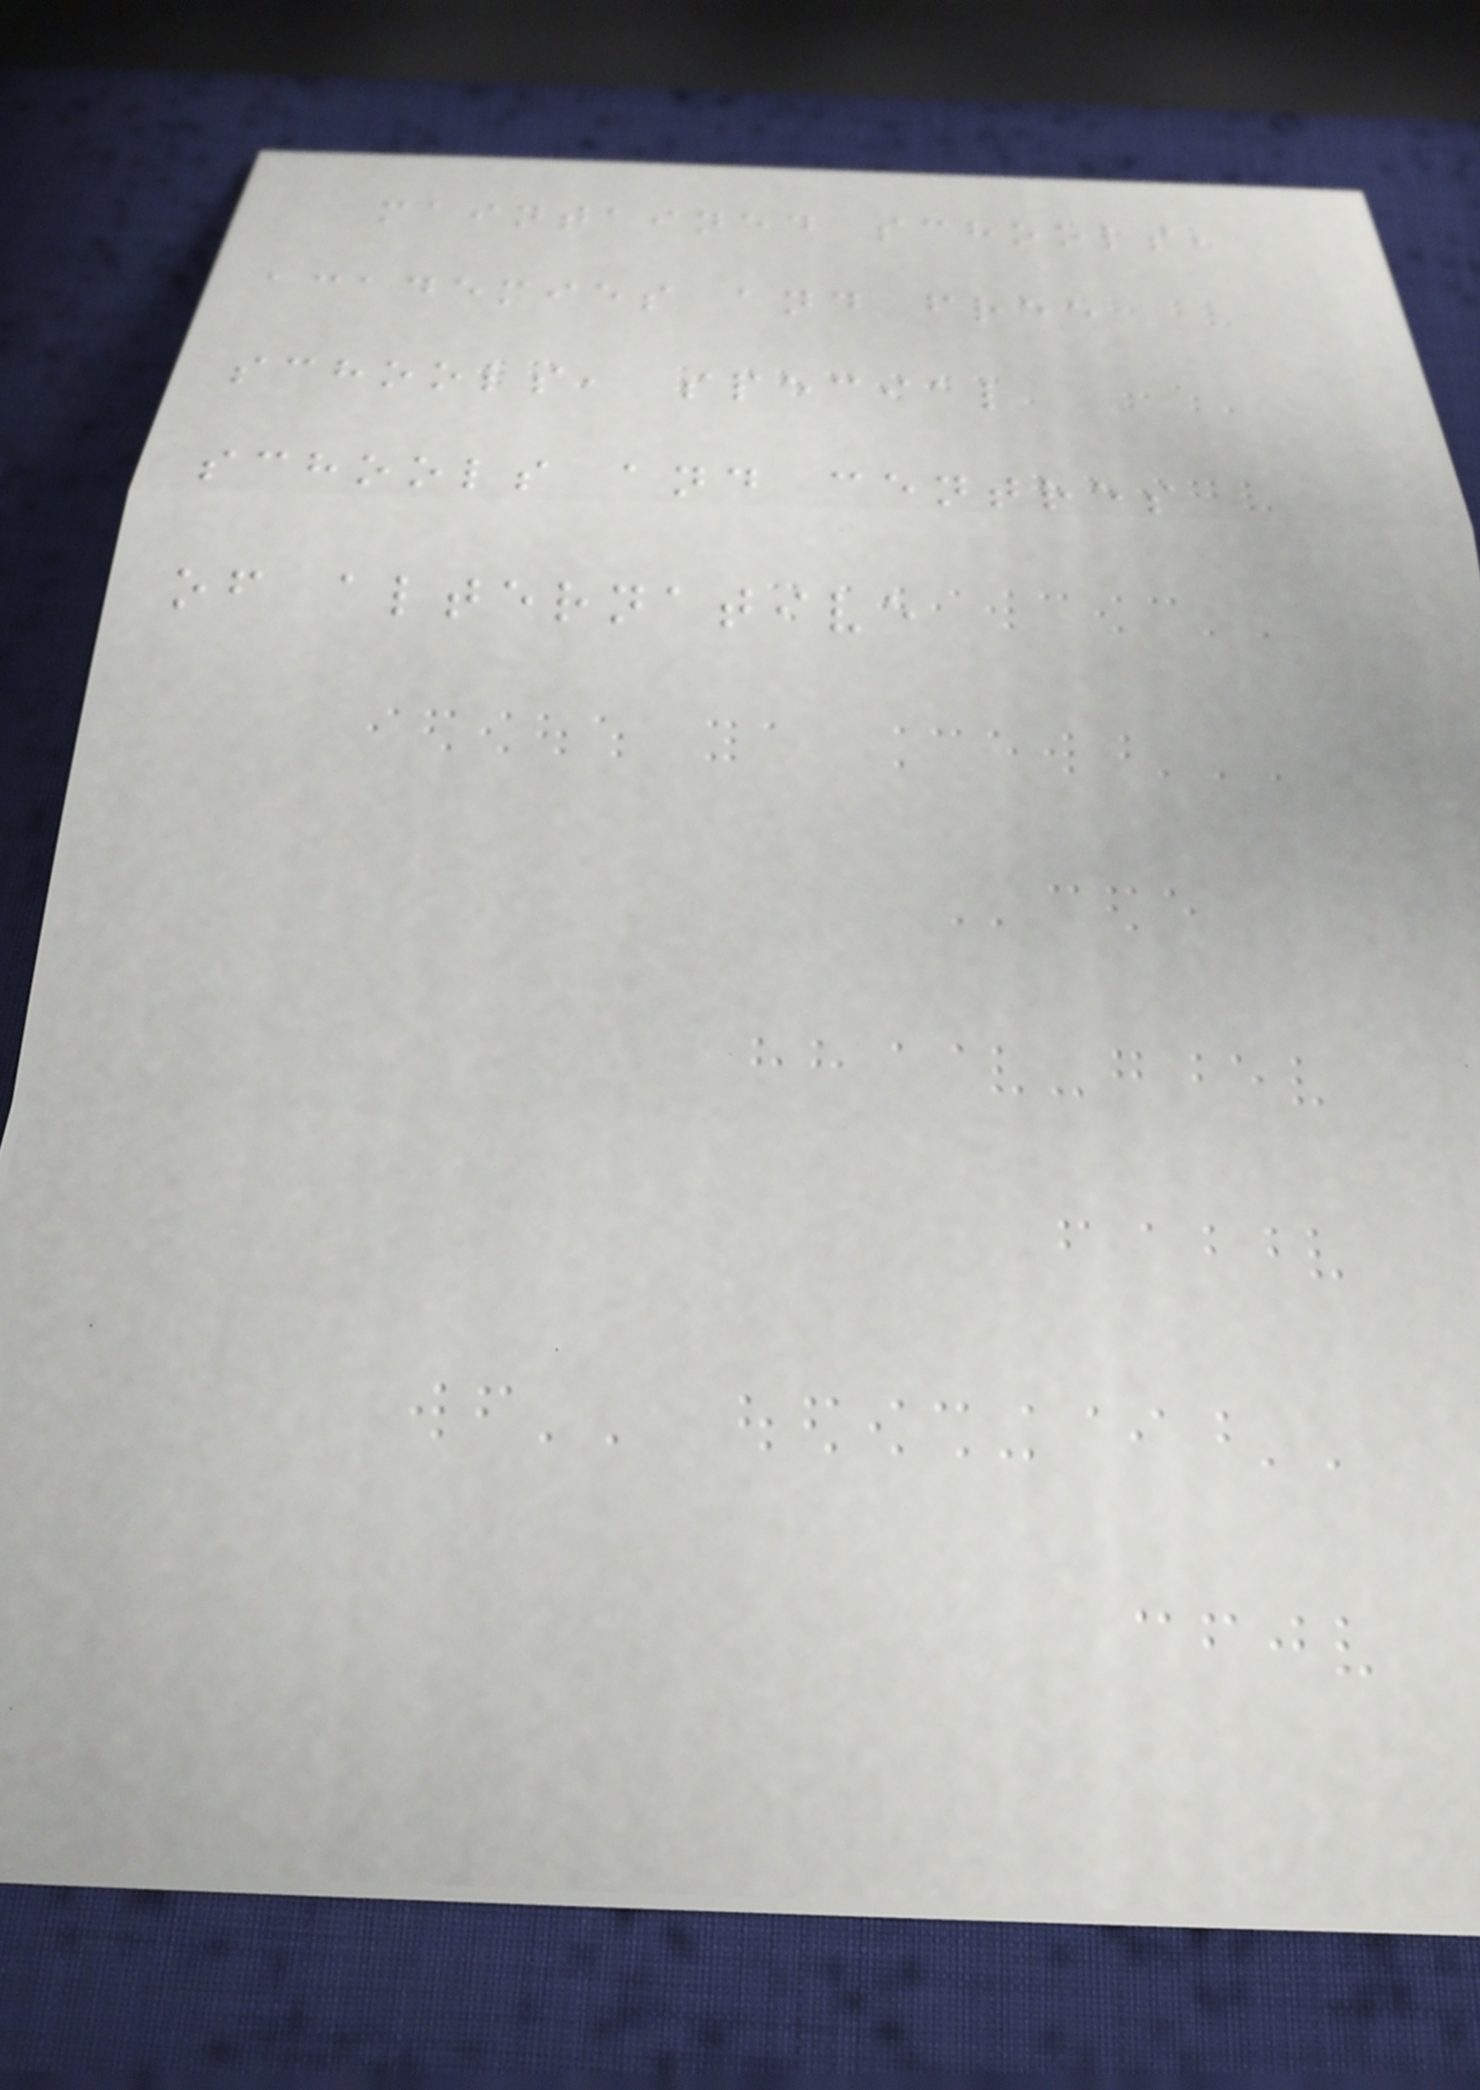maintained schools,
academies and free
schools, special
schools and centres
of alternative
